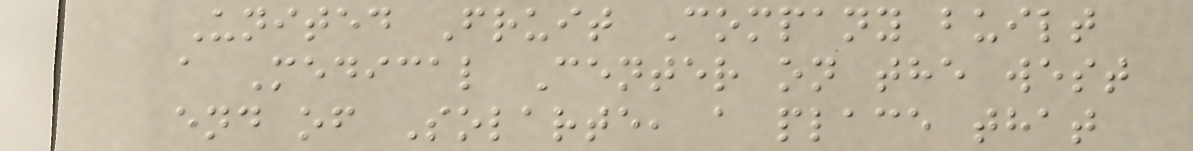United Fruit Company built
a Medical Center on the west
end of Solarte, a place that
